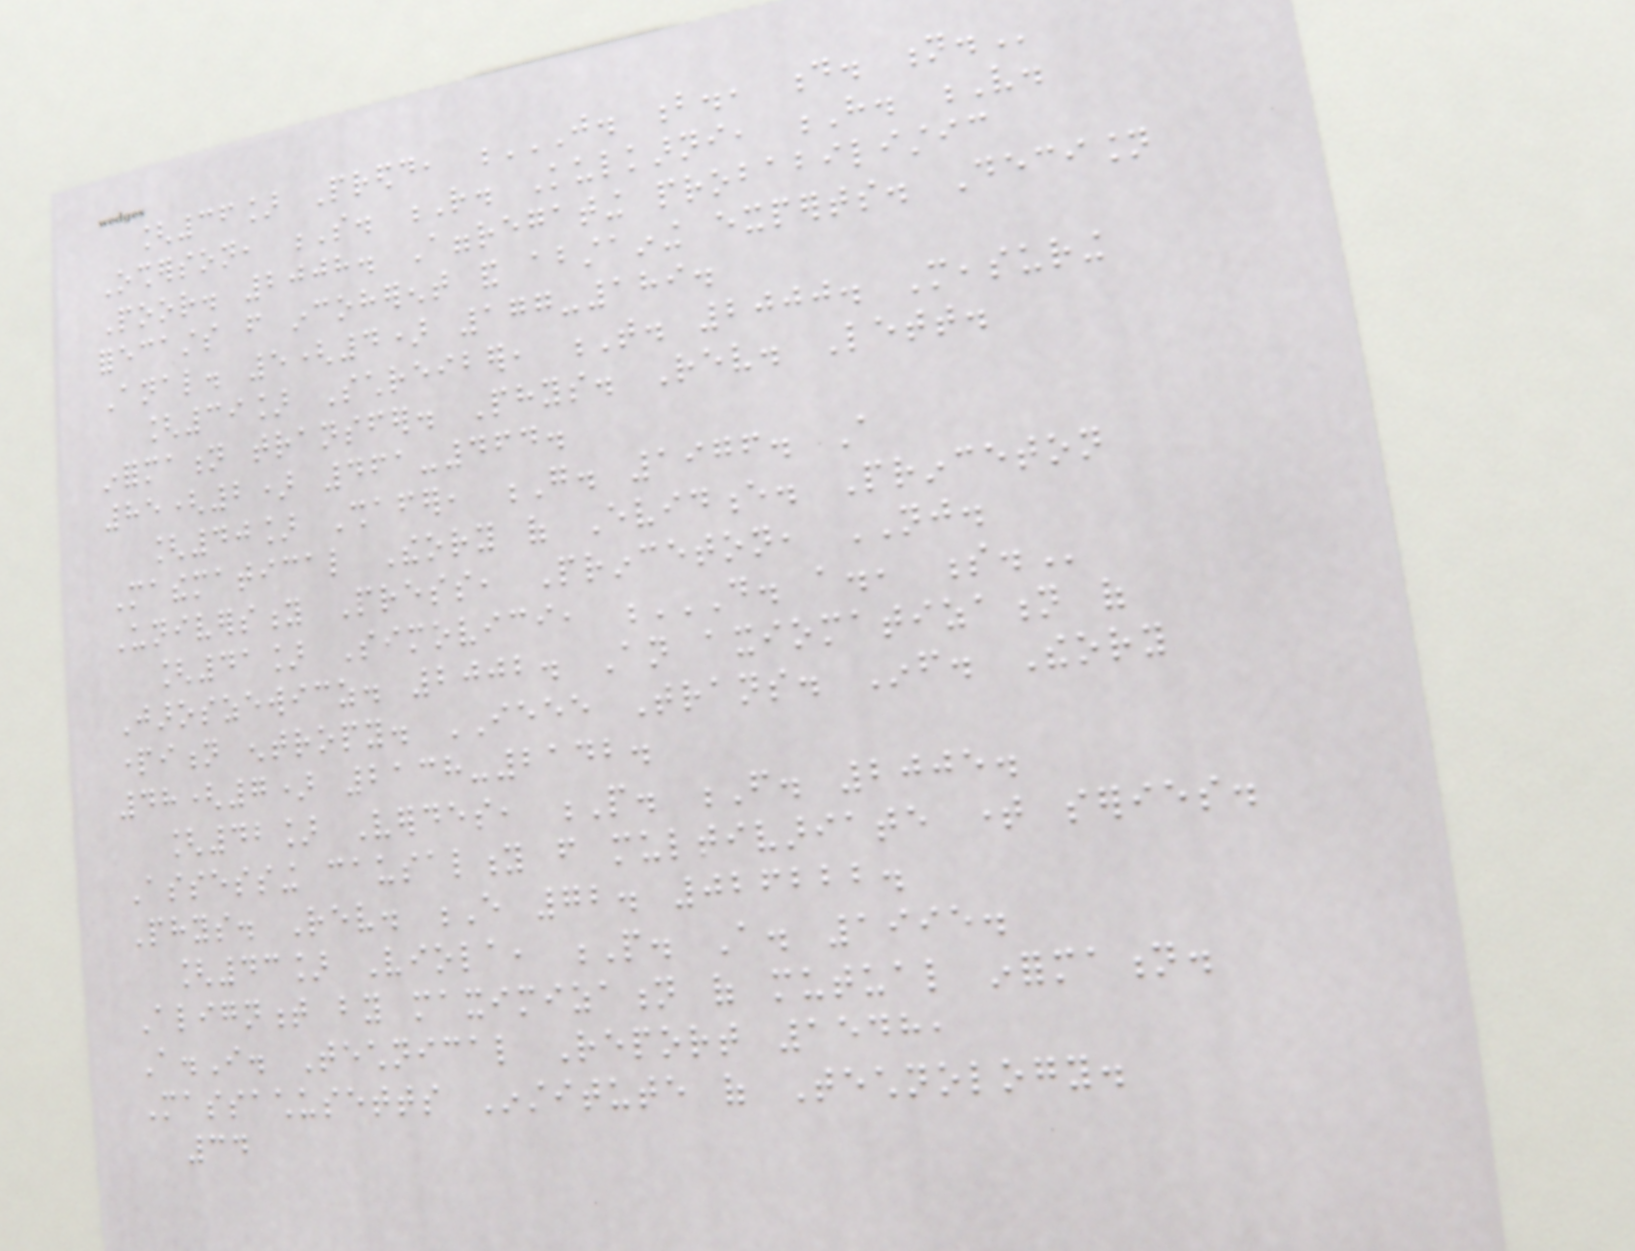[36] Predd, J. B., D. N.
Osherson, S. R. Kulkarni, H. V.
Poor. 2008. Aggregating probabilistic
forecasts from incoherent and abstaining experts. Decision
Anal. 5(4) 177-189.
[39] Schreiber, T. 2000. Measuring
information transfer. Phys. Rev. Lett.
85(2) 461-464.
[40] Shafer, G. 1976. A
Mathematical Theory of Evidence. Princeton
University Press, Princeton, NJ.
[41] Simovici, D. A., S.
Jaroszewicz. 2002. An axiomatization of
partition entropy. IEEE Trans. Inf. Theory
48(7) 2138-2142.
[42] Verdes, P. F. 2005.
Assessing causality from multivariate time series.
Phys. Rev. E 72. 026222.
[43] Viola, P. A. 1995.
Alignment by maximization of mutual information.
A.I. Technical Report 1548,
Massachusetts Institute of Technology.
34
